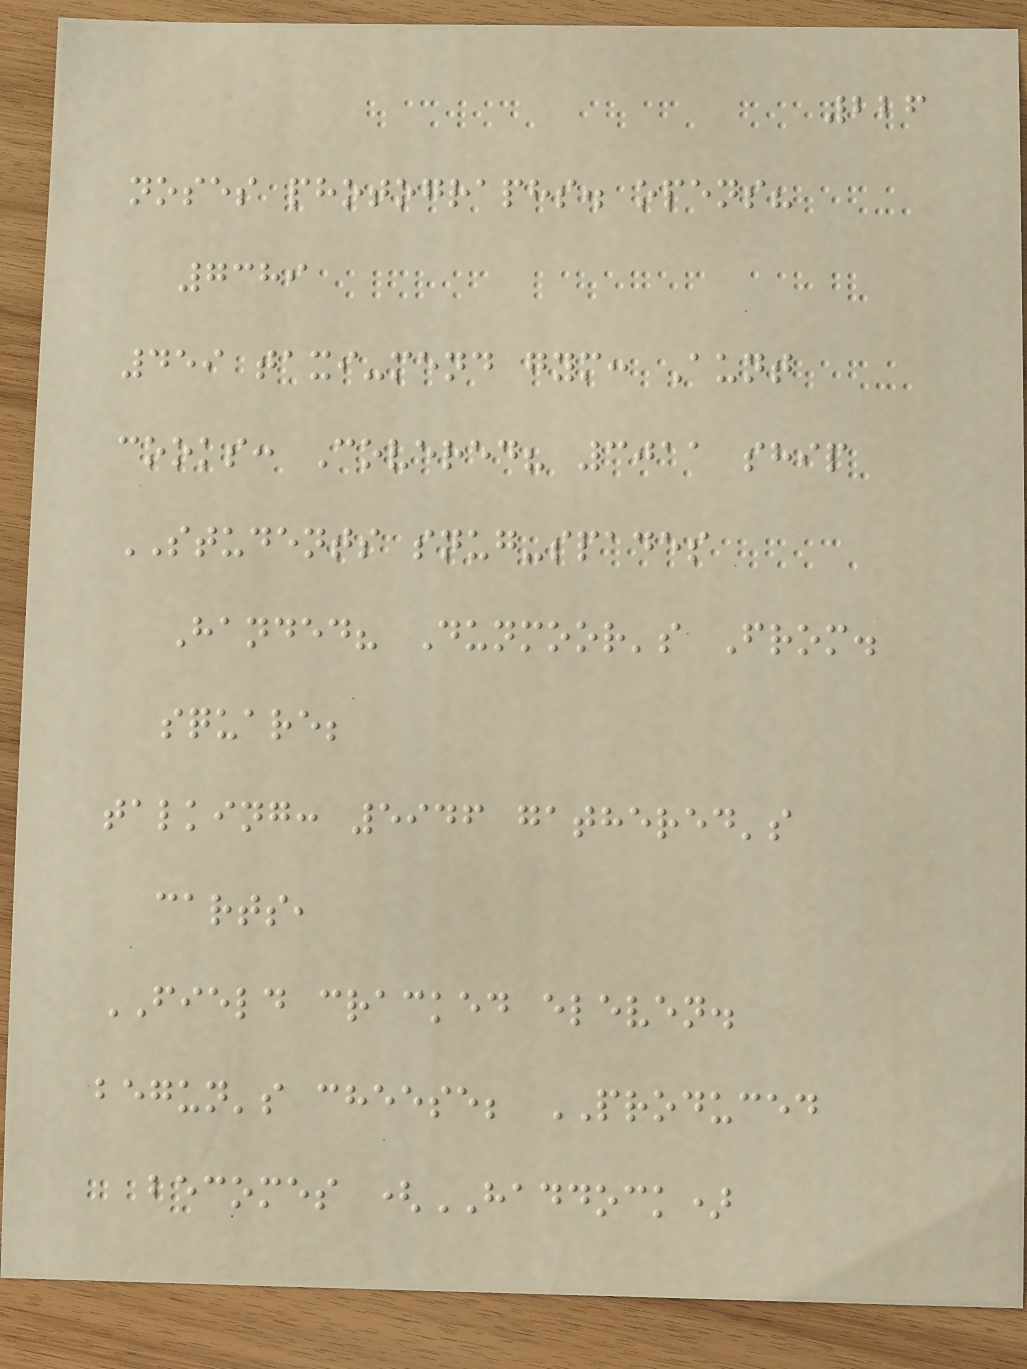226
noses photographs. opens?
7389
459 taxi-mend gym: Aunt
cooks: Covered? 3011 ship
STUDENTS snug-spades
Handed? Dunmoor's From.
square;
talking: 5946 gathered's
carts,
FIELD cracked eleven.
begun's cheese; PRODUCED
becomes (HADDOCK)
